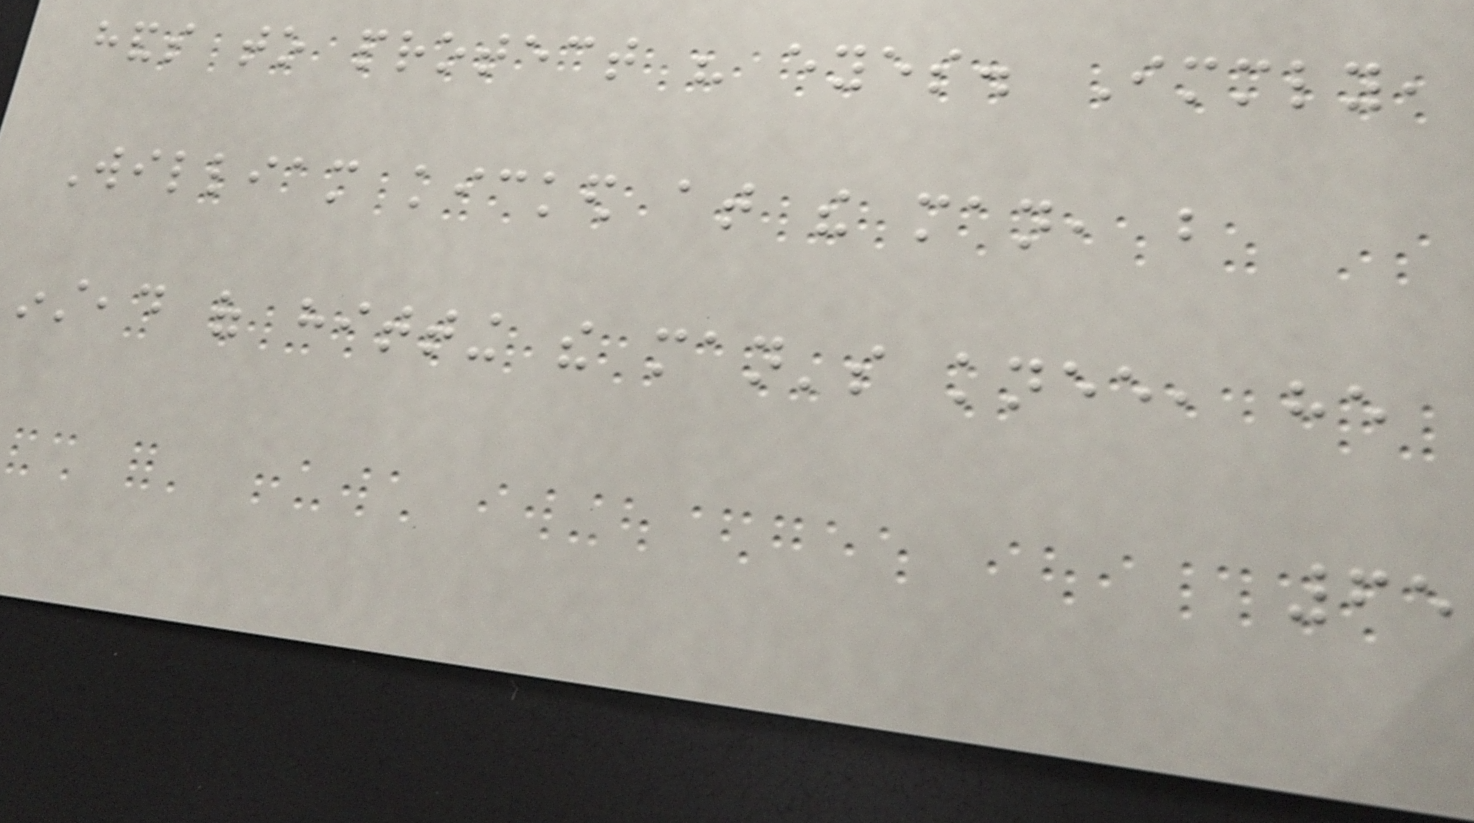hands to protect his eyes. Immediately,
William kicked at the man, but
instead of hitting the man's knee, he
65
